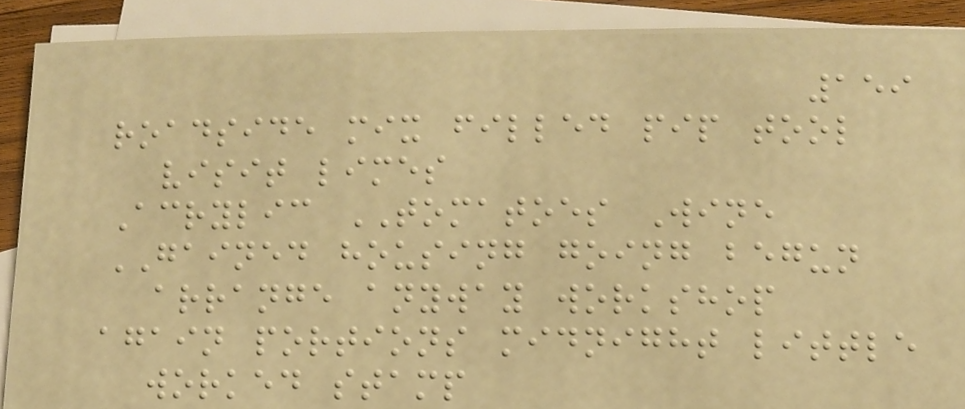159
roadside mix filled pip tool
visit limes
Acrylic TOMATOES Wine
GAINED housing going begun
arrange anyway workshop
again portions midnight little
worked stamp
